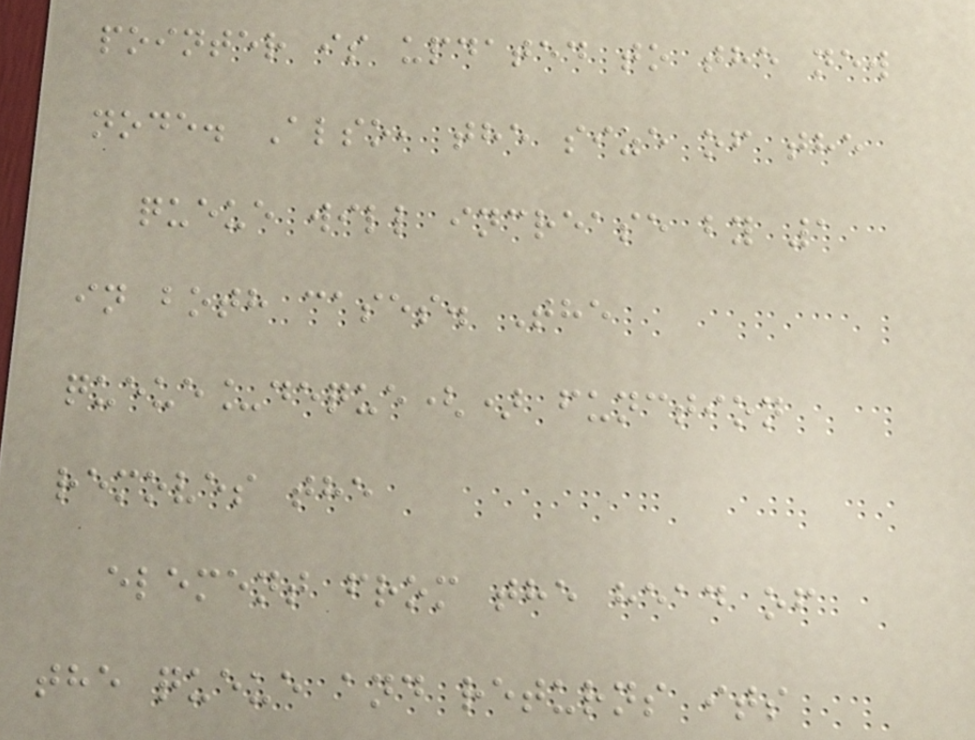pointer is updated to the new
node. Also, the size of the
queue will increase by 1
in both cases. The
queue_deque() function
removes the
element from the head of
the queue and returns its
